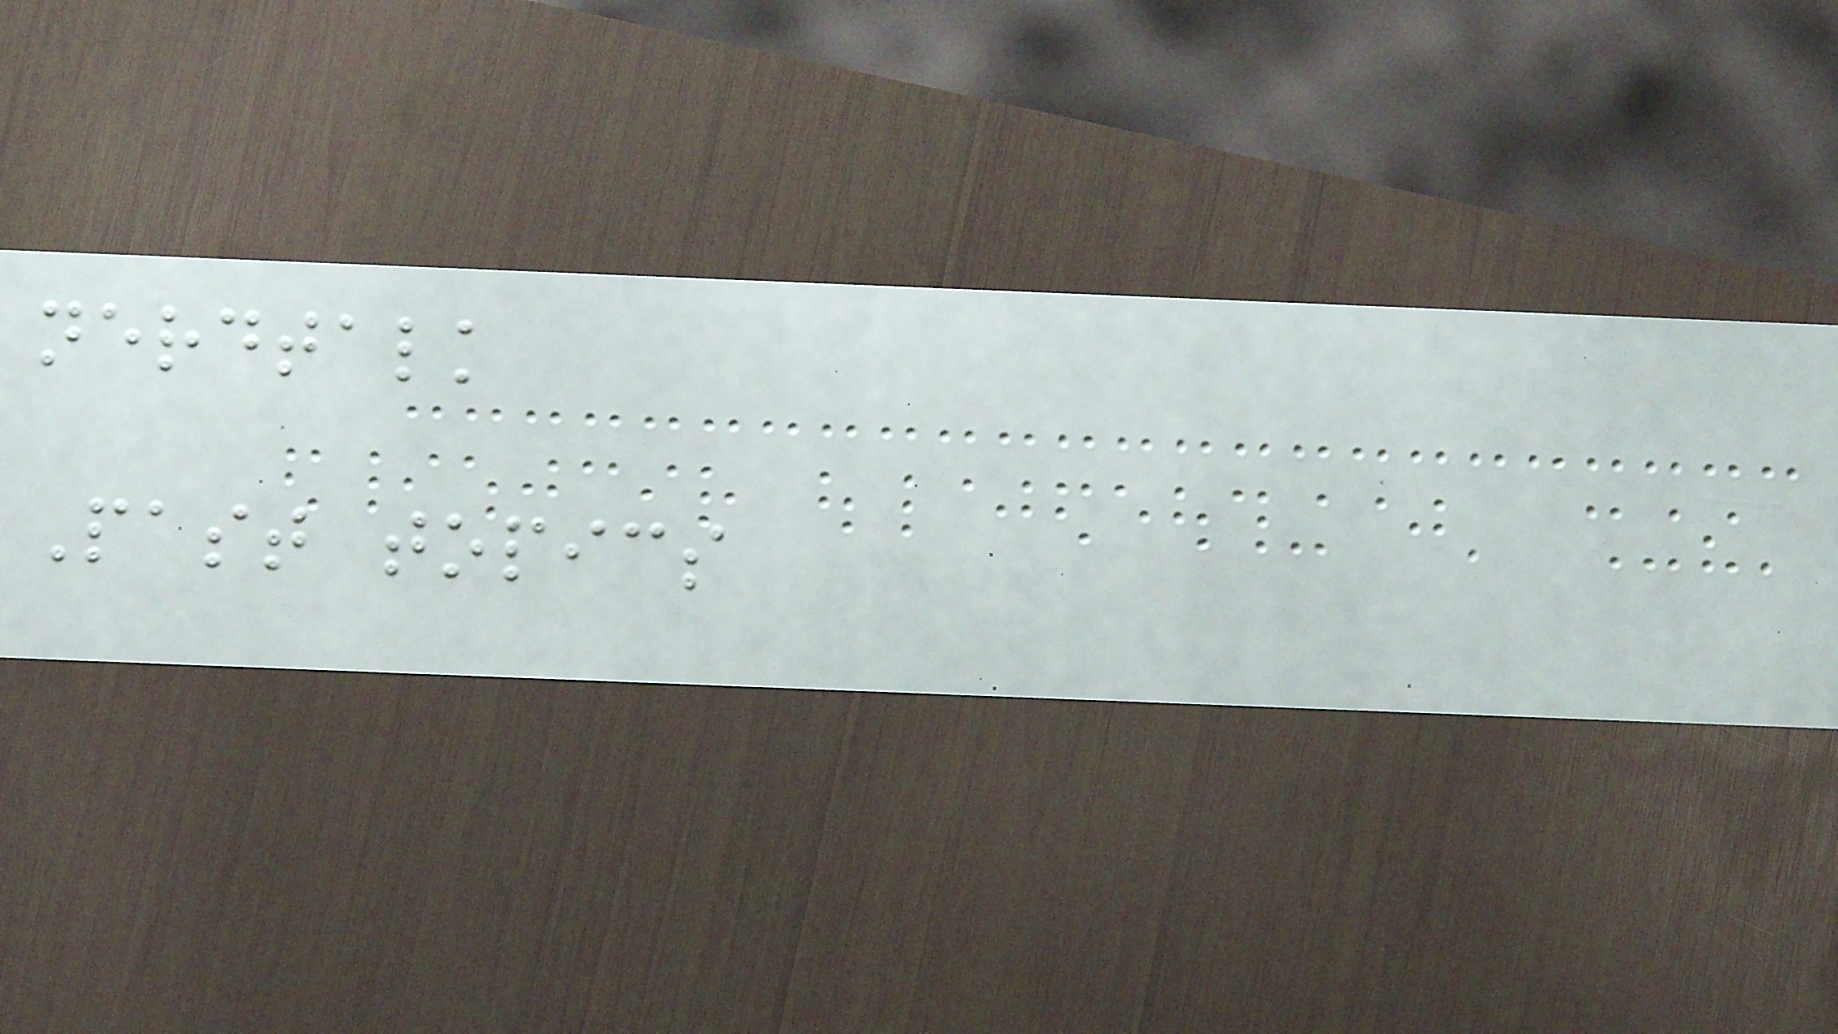nerdtalk
Past topics
